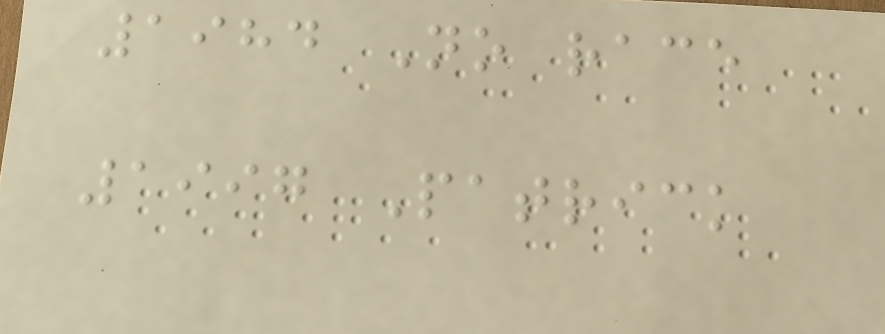1984 No race
1997 Patrick
